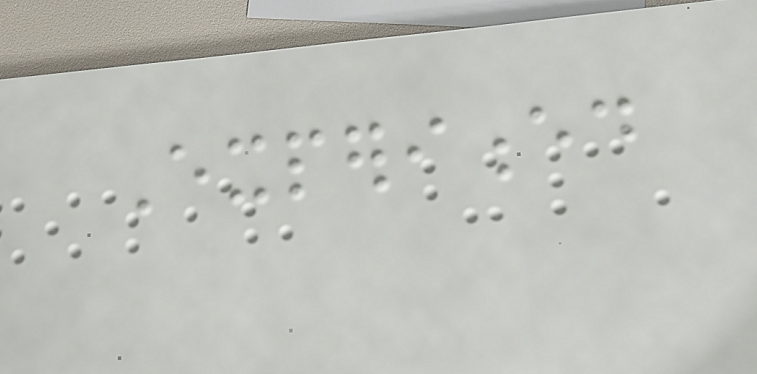Experienced
